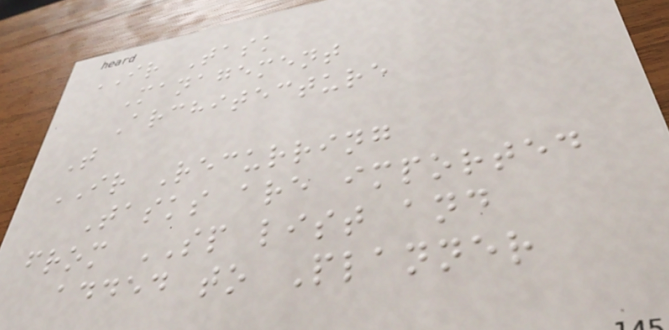IR Task
Management
Architecture
T
IR Recurring
Tasks are imported
from SP list and
added to Planner
